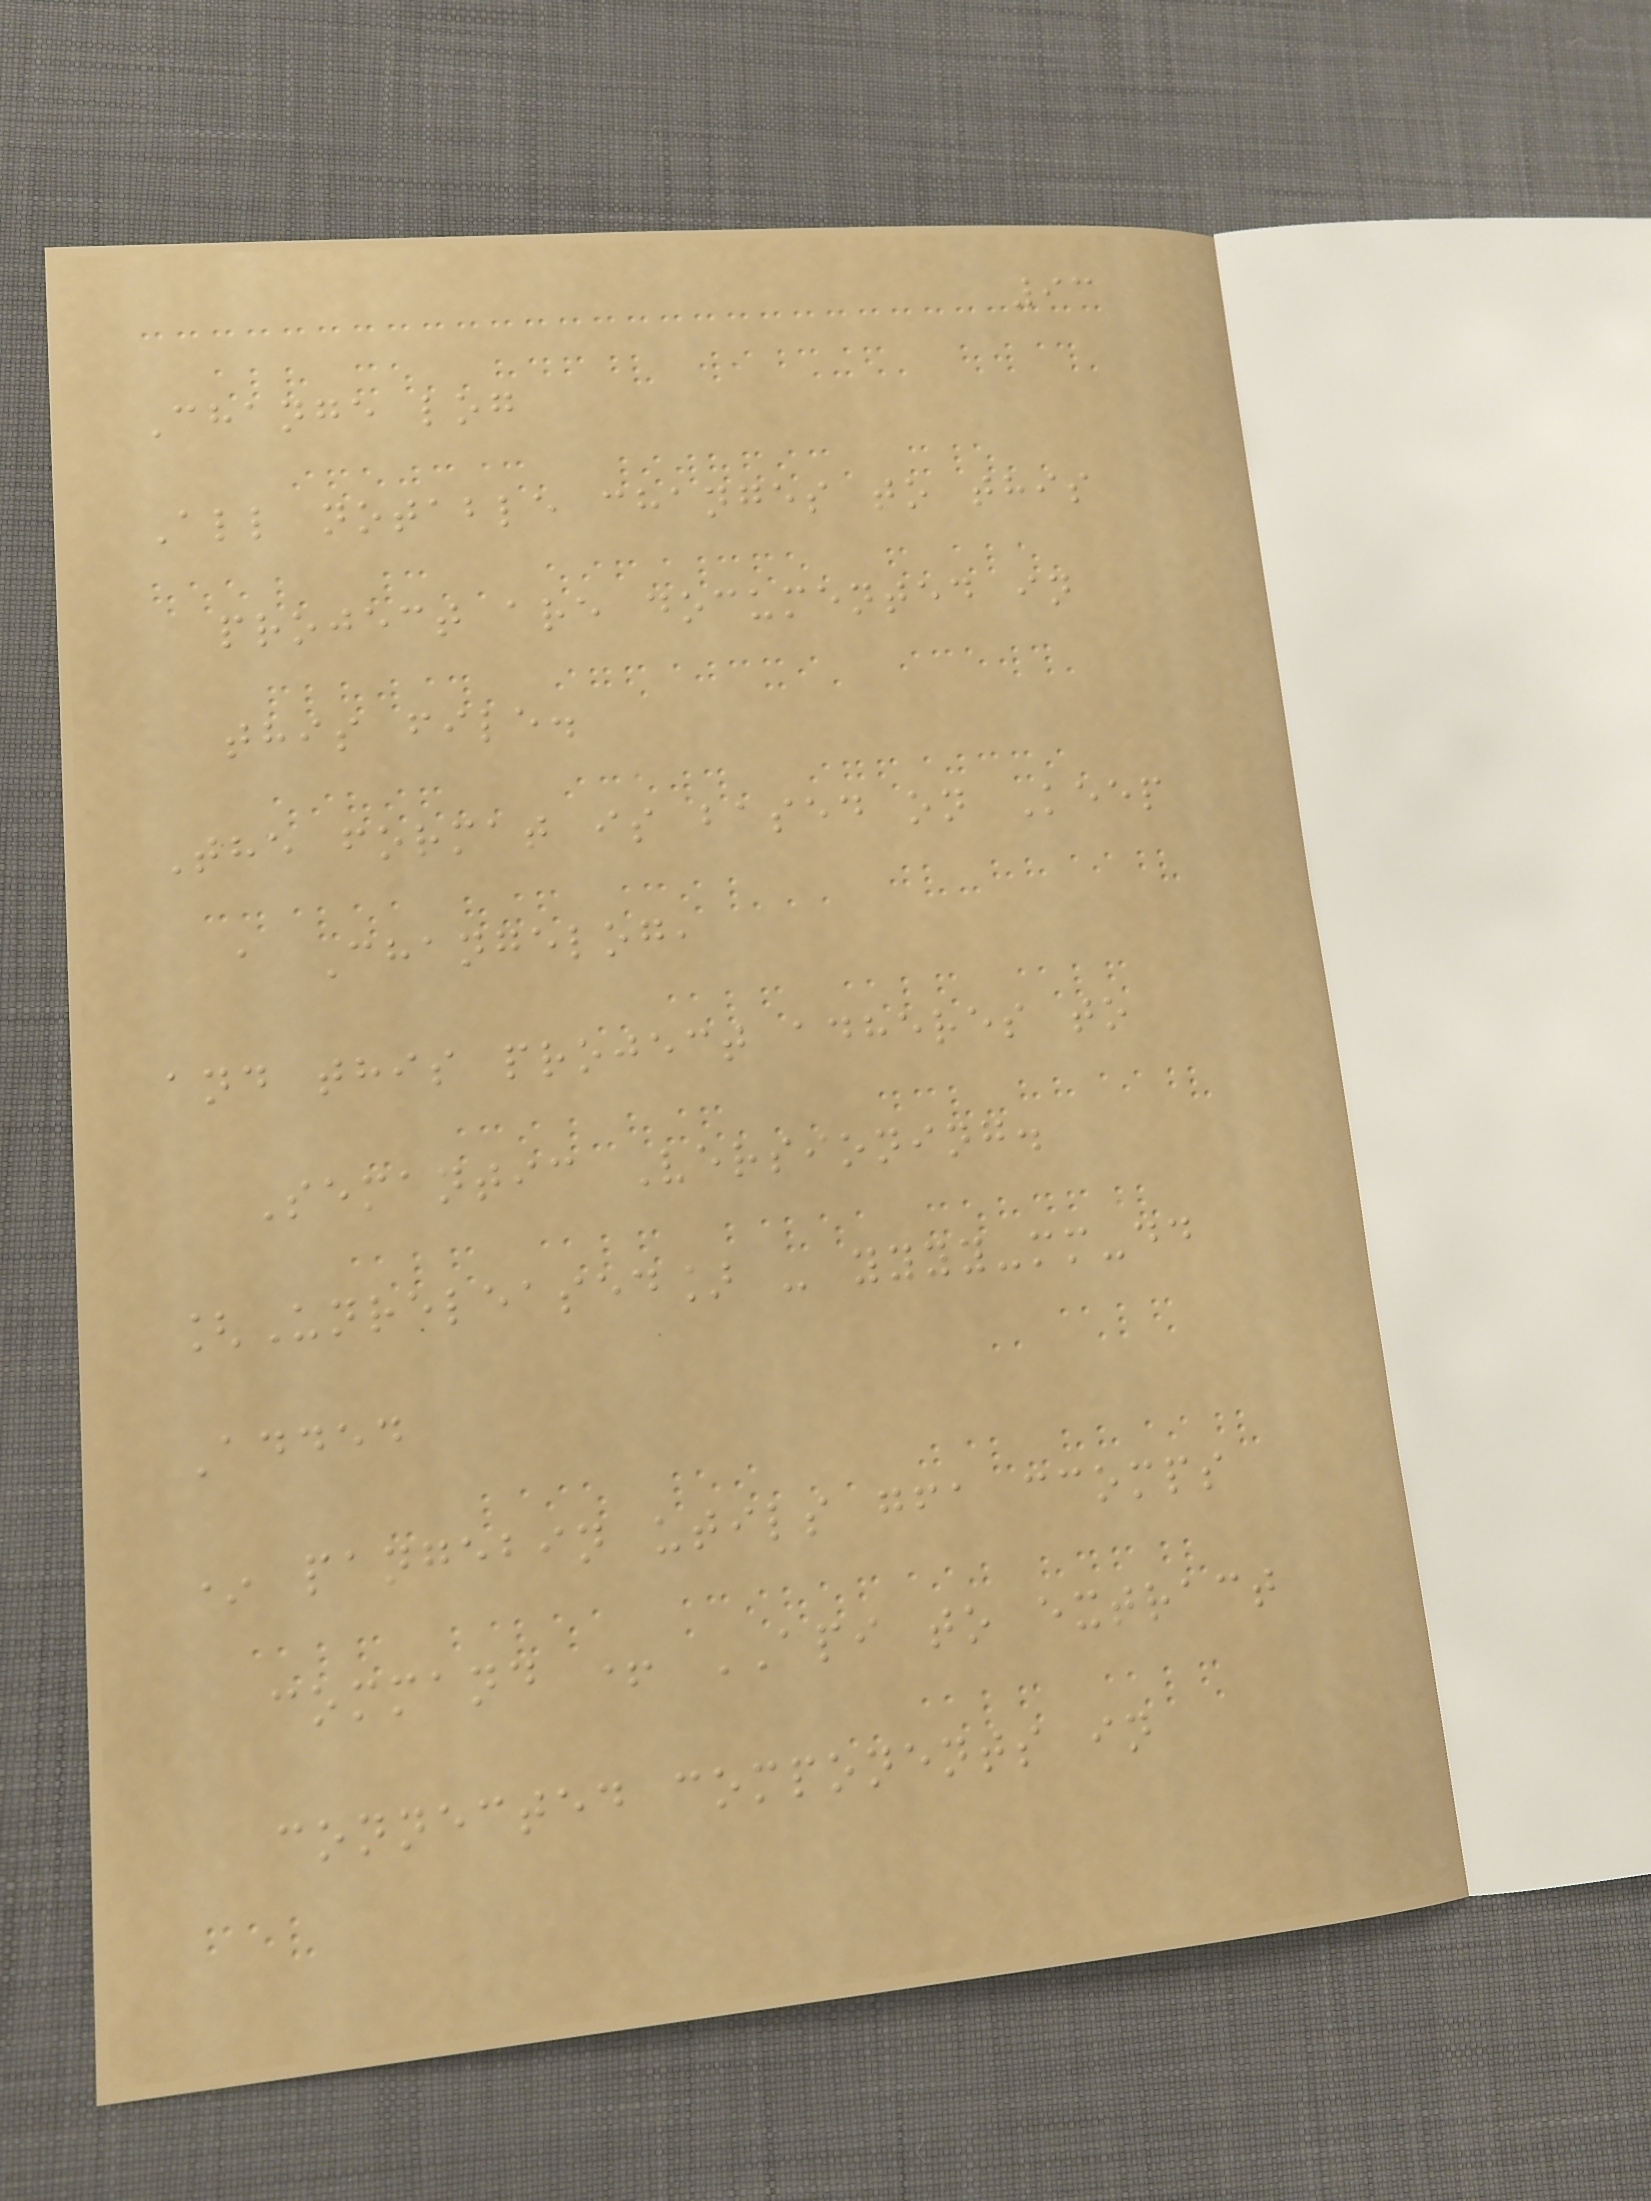93
Change log
All notable changes to this
project are documented in
this file.
The format is based on Keep
a Changelog,
and this project adheres to
Semantic Versioning.
[Unreleased] - yyyy-mm-dd
Added
* pangebin utils gfa ccomps
command + API to extract
connected components in
